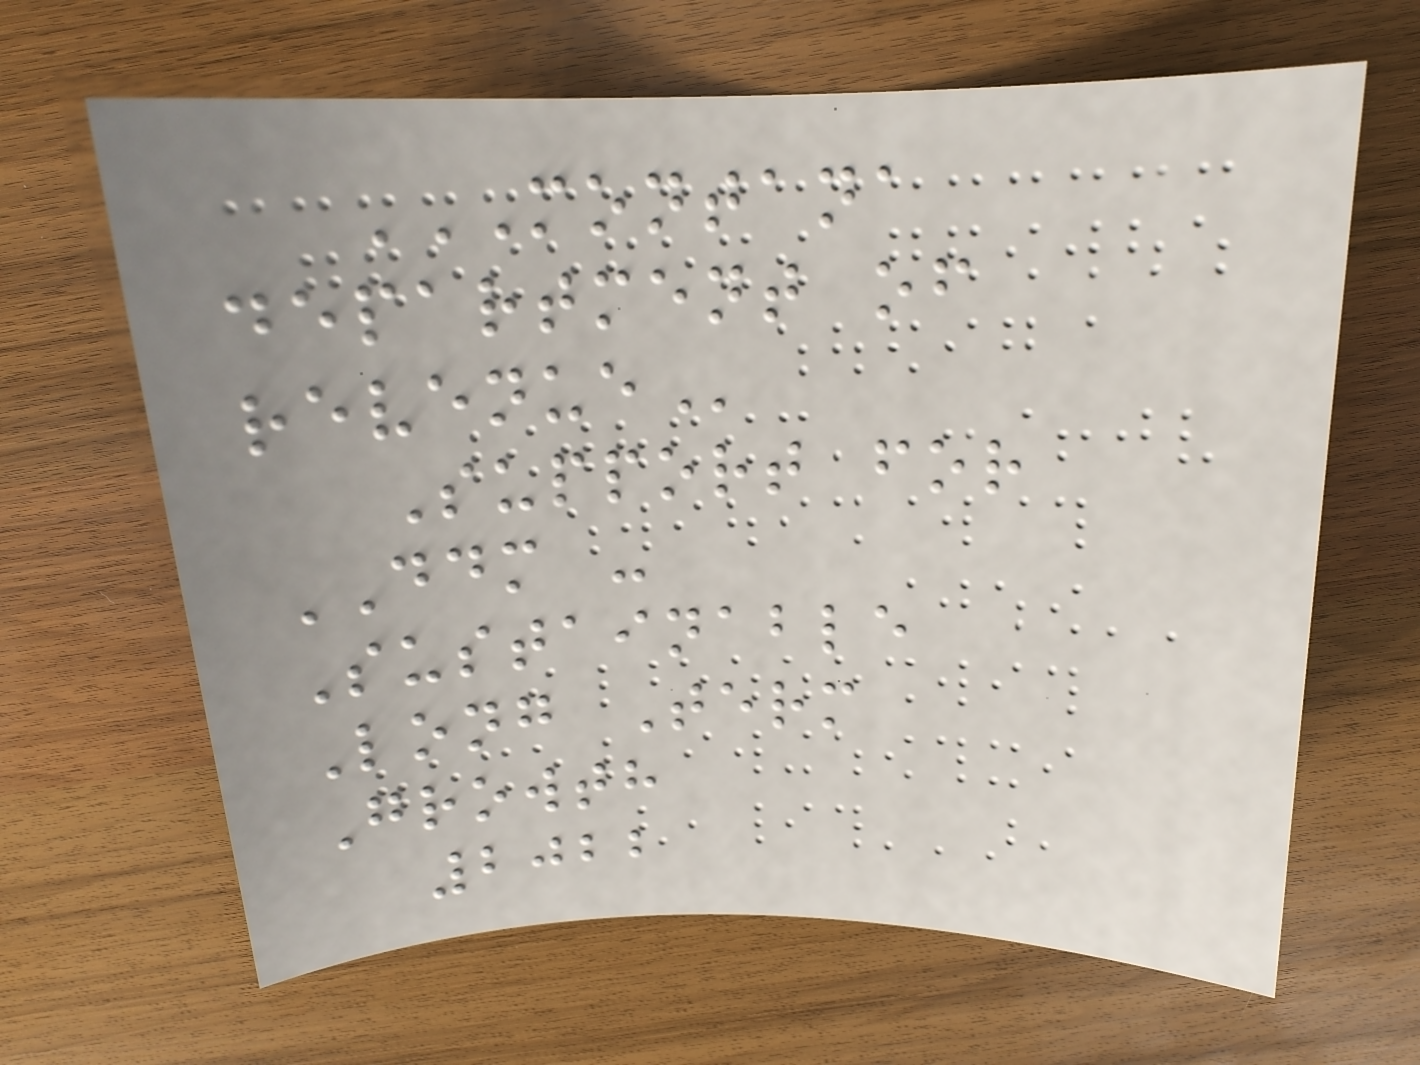MONTANA
DEPARTMENT OF
REVENUE
Support for
DDM -
Sustainable
Long Term
Growth
2022
